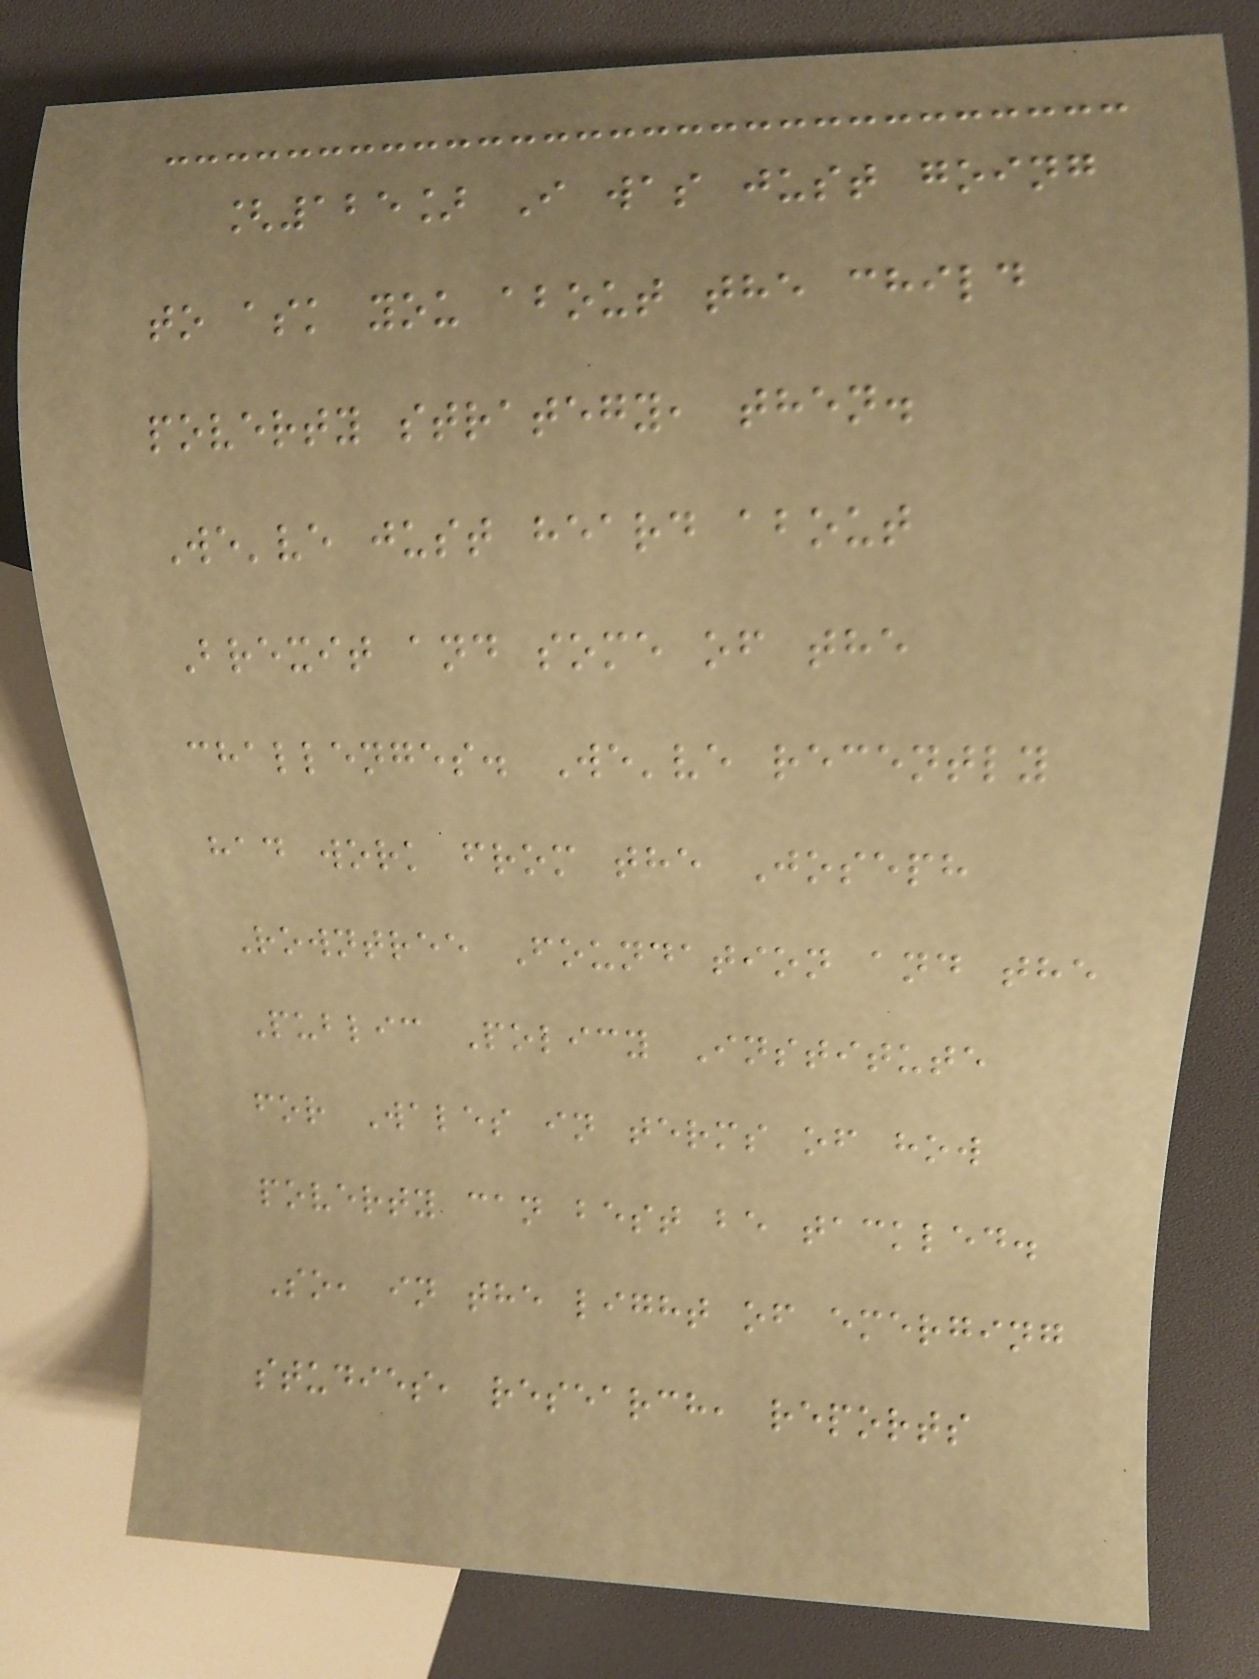[125] I was just going
to ask you about the child
poverty strategy, then.
We've just heard about
Brexit and some of the
challenges. We've recently
had work from the Joseph
Rowntree Foundation and the
Public Policy Institute
for Wales in terms of how
poverty can best be tackled.
So, in the light of emerging
studies, research, reports
